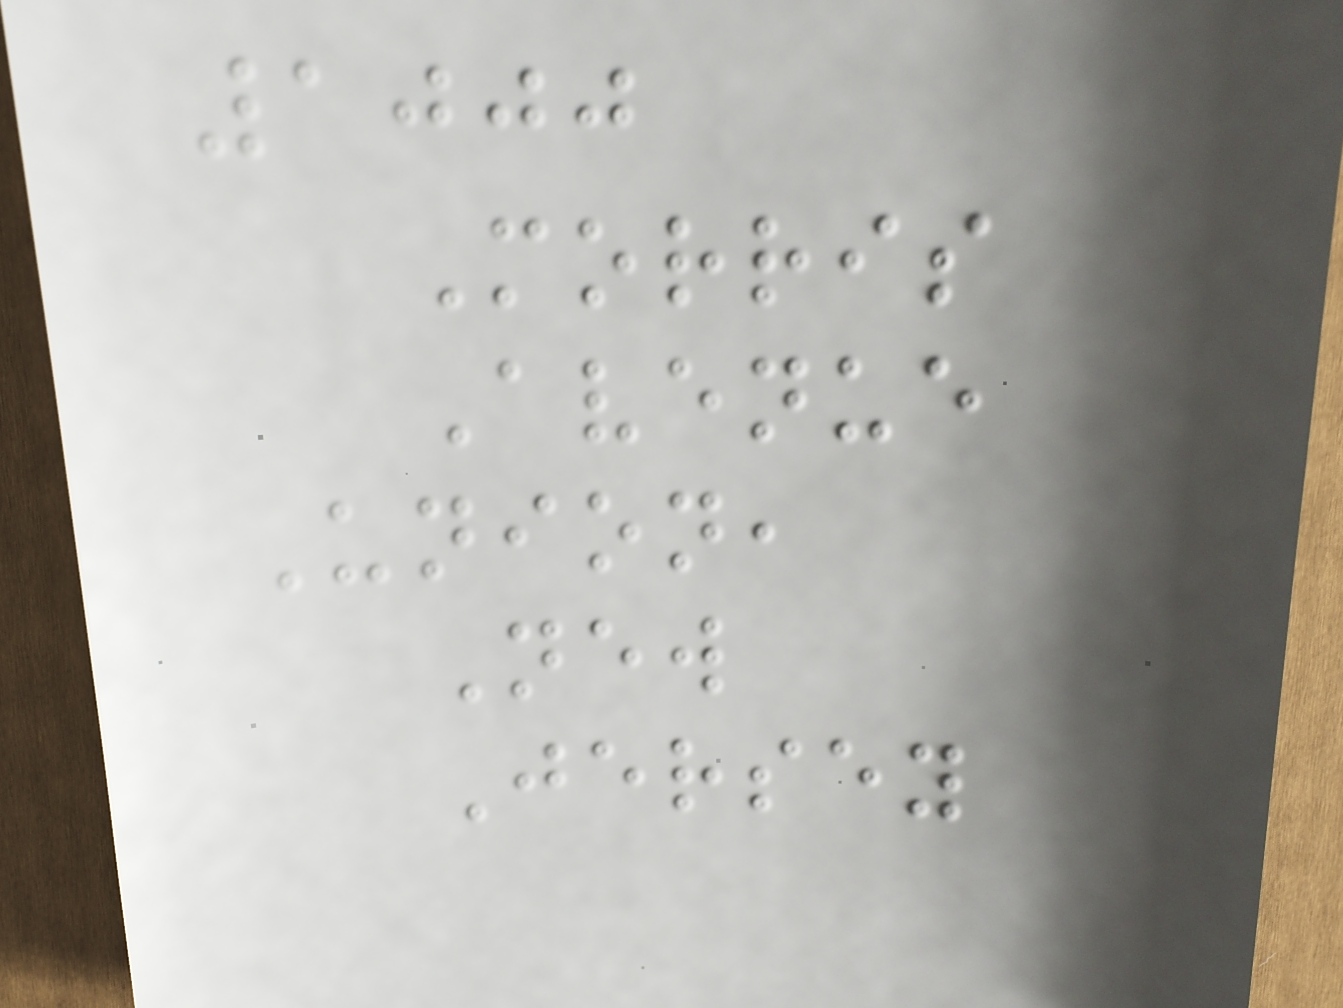1000
Morris
Avenue
Union,
New
Jersey
